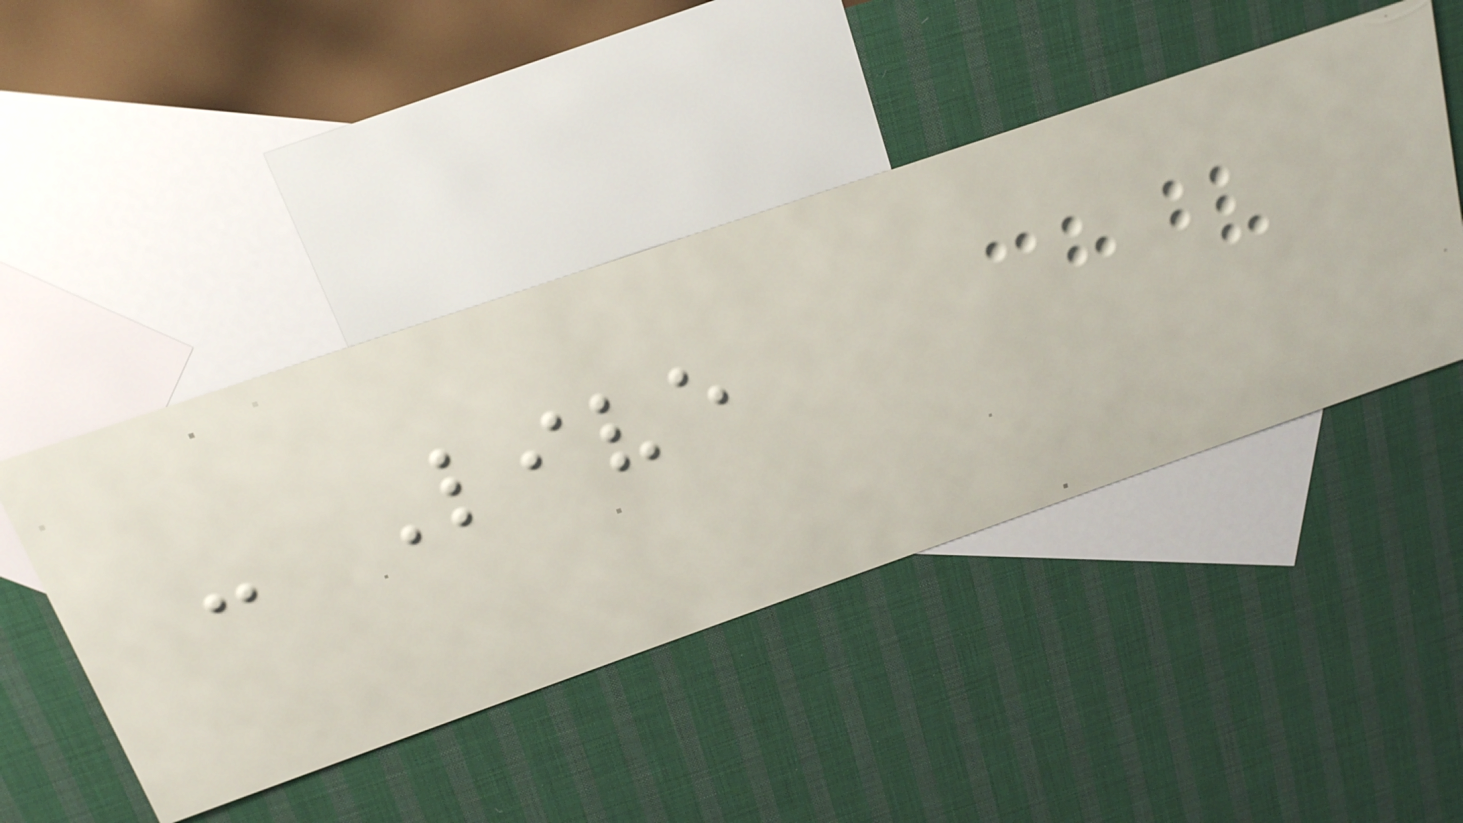- Live
